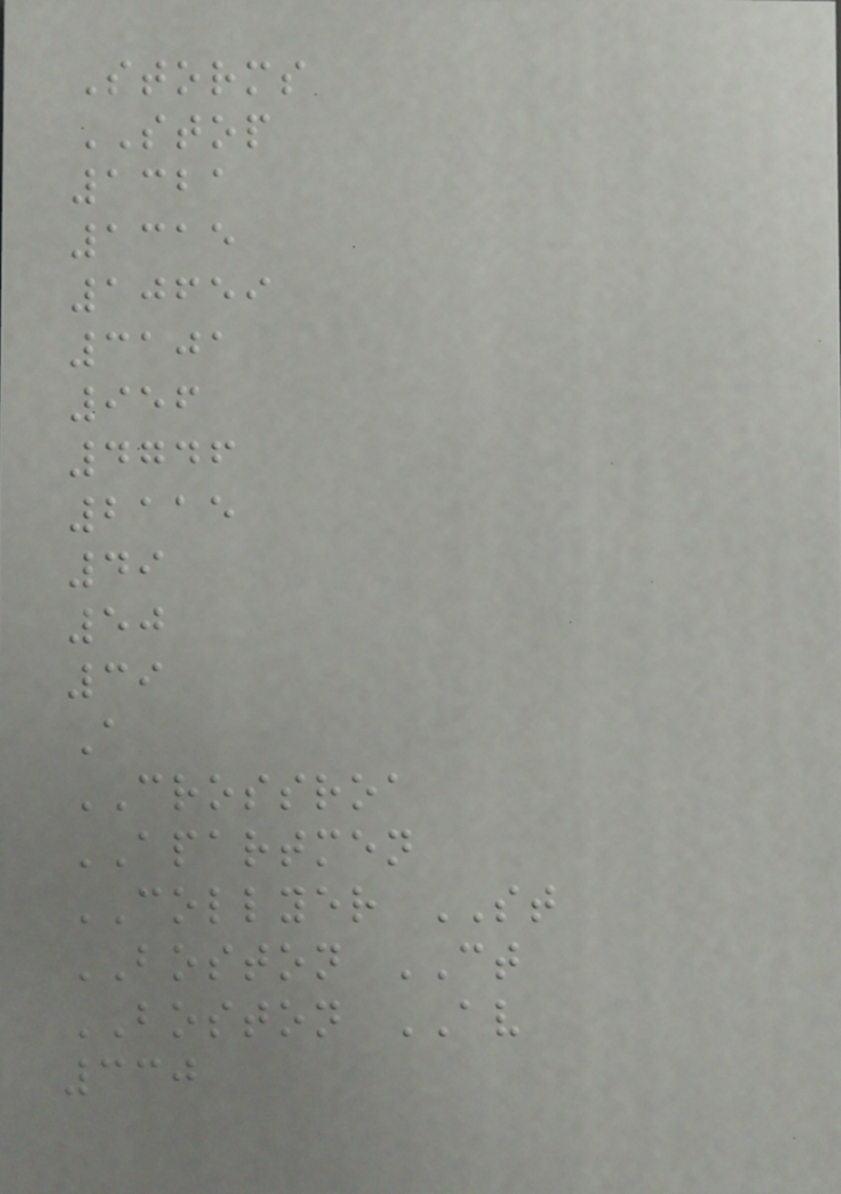Storms
STOP
1321
1315
10659
3101
956
4746
2115
49
50
39
A
CROSSROA
APARTMEN
COLLYER ST
BOSTON CT
BOSTON AV
330
